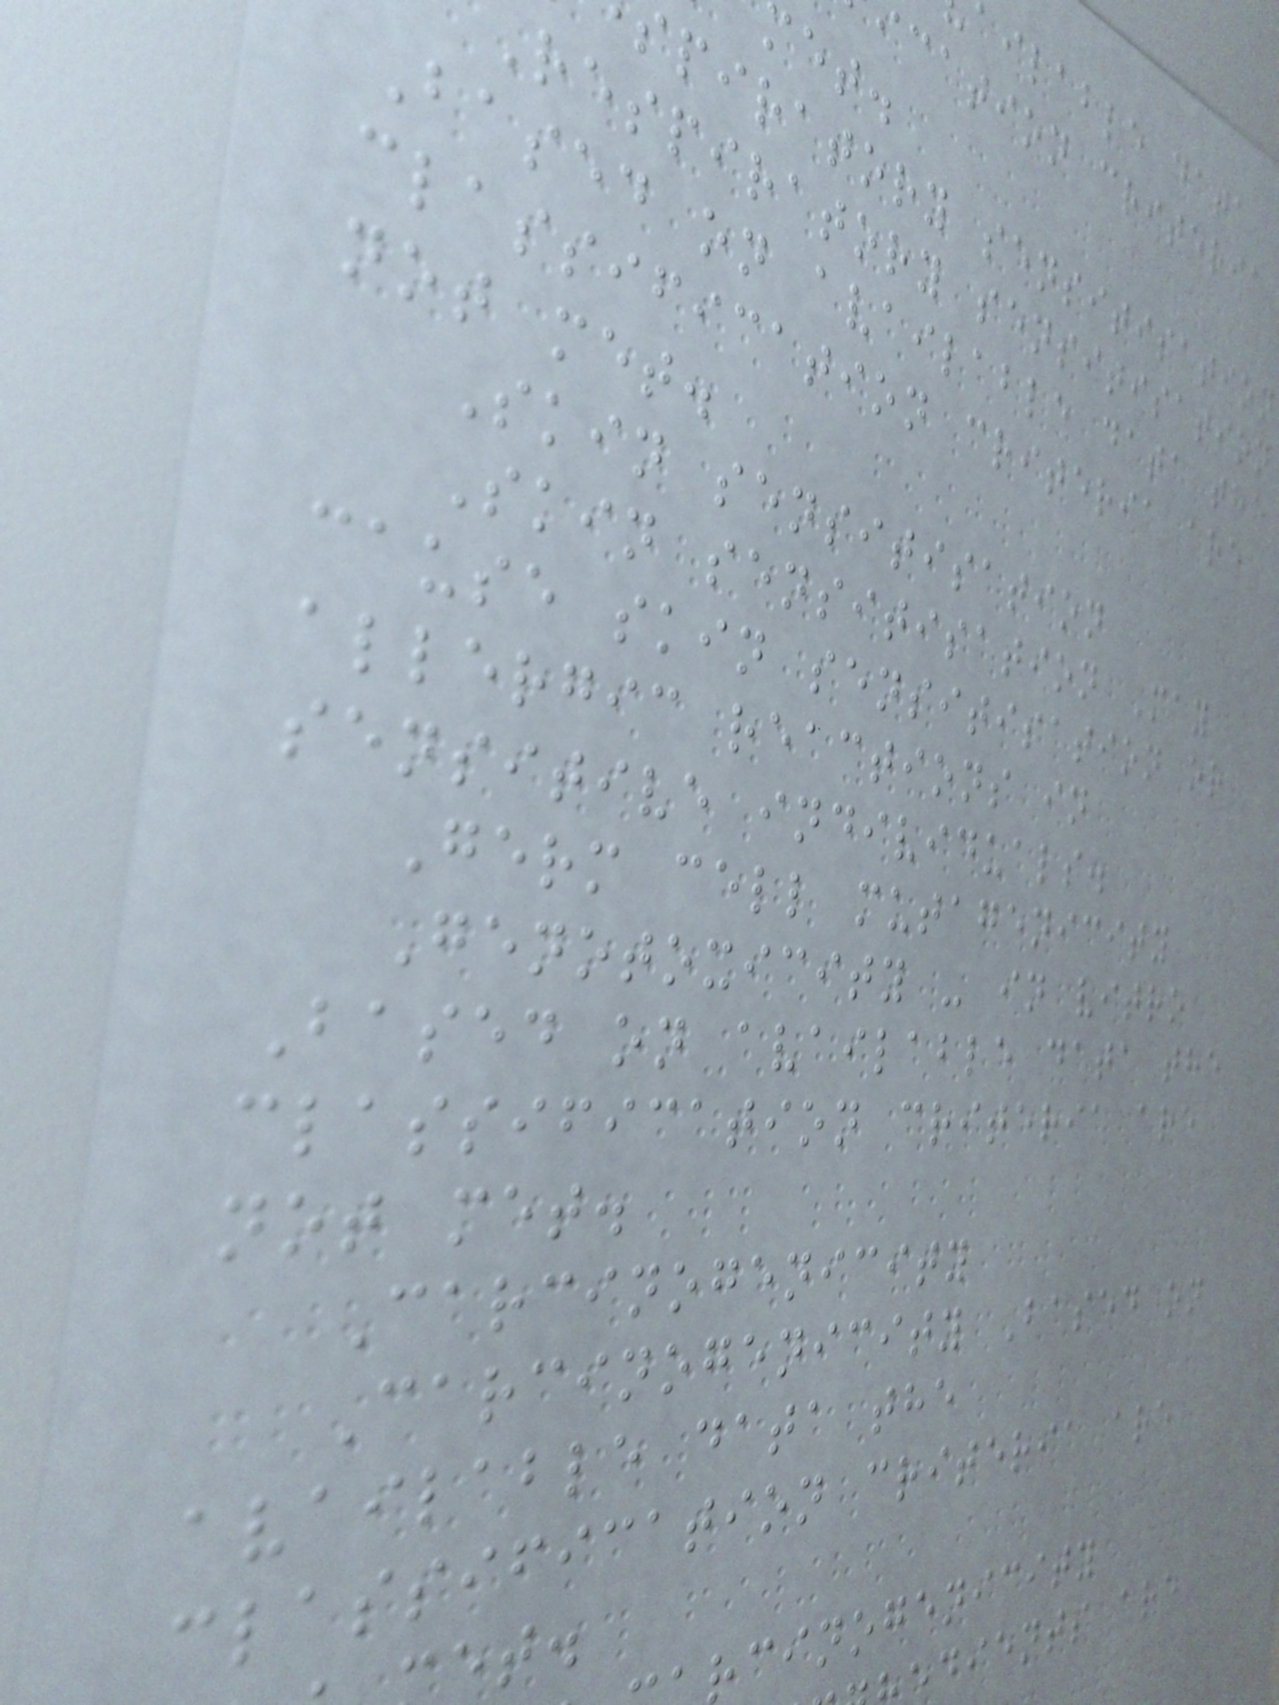ailable data
ication criteria
met.
spiratory sensitisation
respiratory sensitisation
Based on available data the
classification criteria are
not met.
Skin sensitisation
Skin sensitisation May
cause skin sensitisation or
allergic reactions in
sensitive individuals.
Germ cell mutagenicity
Genotoxicity - in vitro
Based on available data the
classification criteria are
not met.
Carcinogenicity
Carcinogenicity Based on
available data the
classification criteria are
rcinogenicity
dients are
